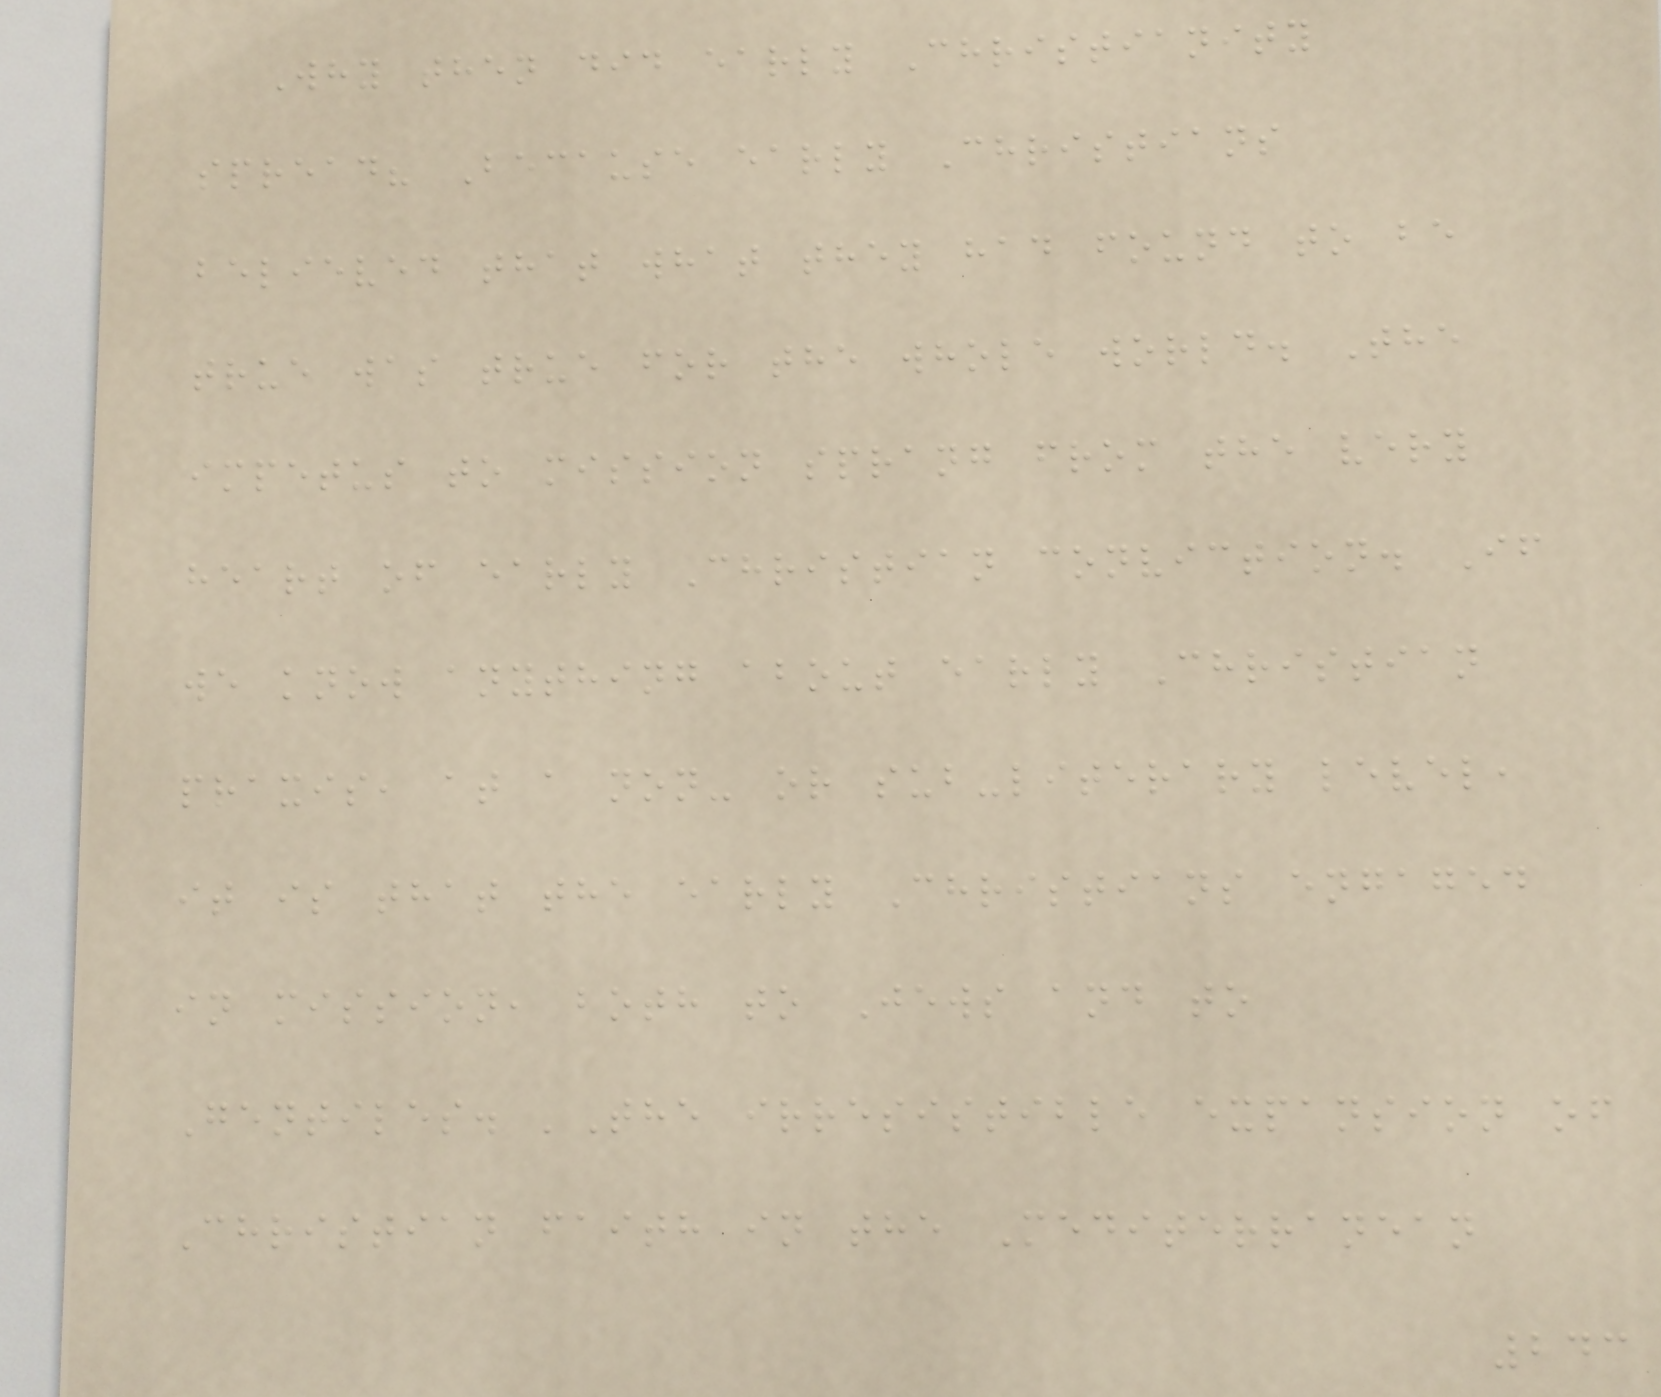Why then did early Christianity
spread? Because early Christians
believed that what they had found to be
true was true for the whole world. The
impetus to mission sprang from the very
heart of early Christian conviction. If
we know anything about early Christian
praxis, at a non- or sub-literary level,
it is that the early Christians engaged
in mission, both to Jews and to
Gentiles. 'The irresistible expansion of
Christian faith in the Mediterranean
243
